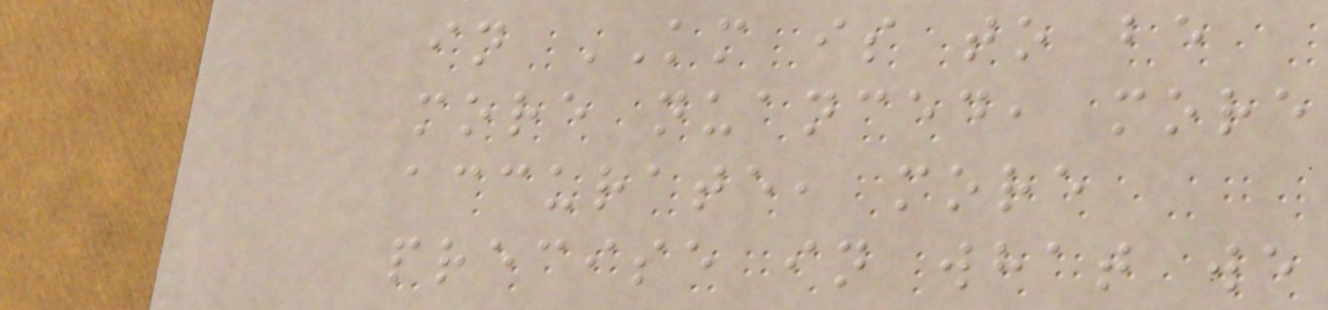in KM is to be
more nuanced, more
accurate, more
precise in what we
